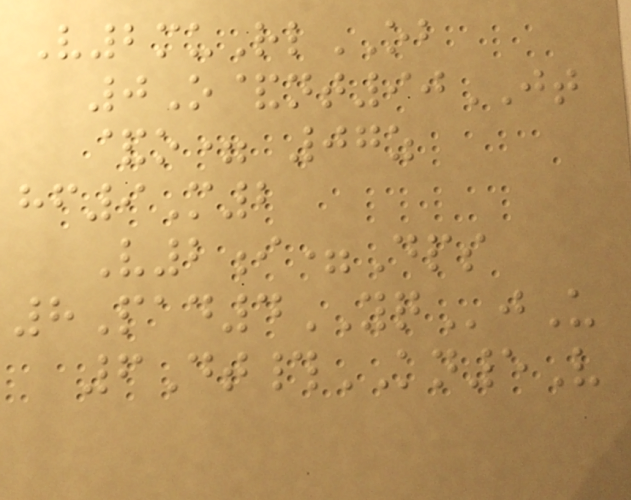V2muRlOB
0O&nt90JT
&o= 07z
hf9M2
V2i=Dps
8Pad4YQjU
6Dt#KN5V
